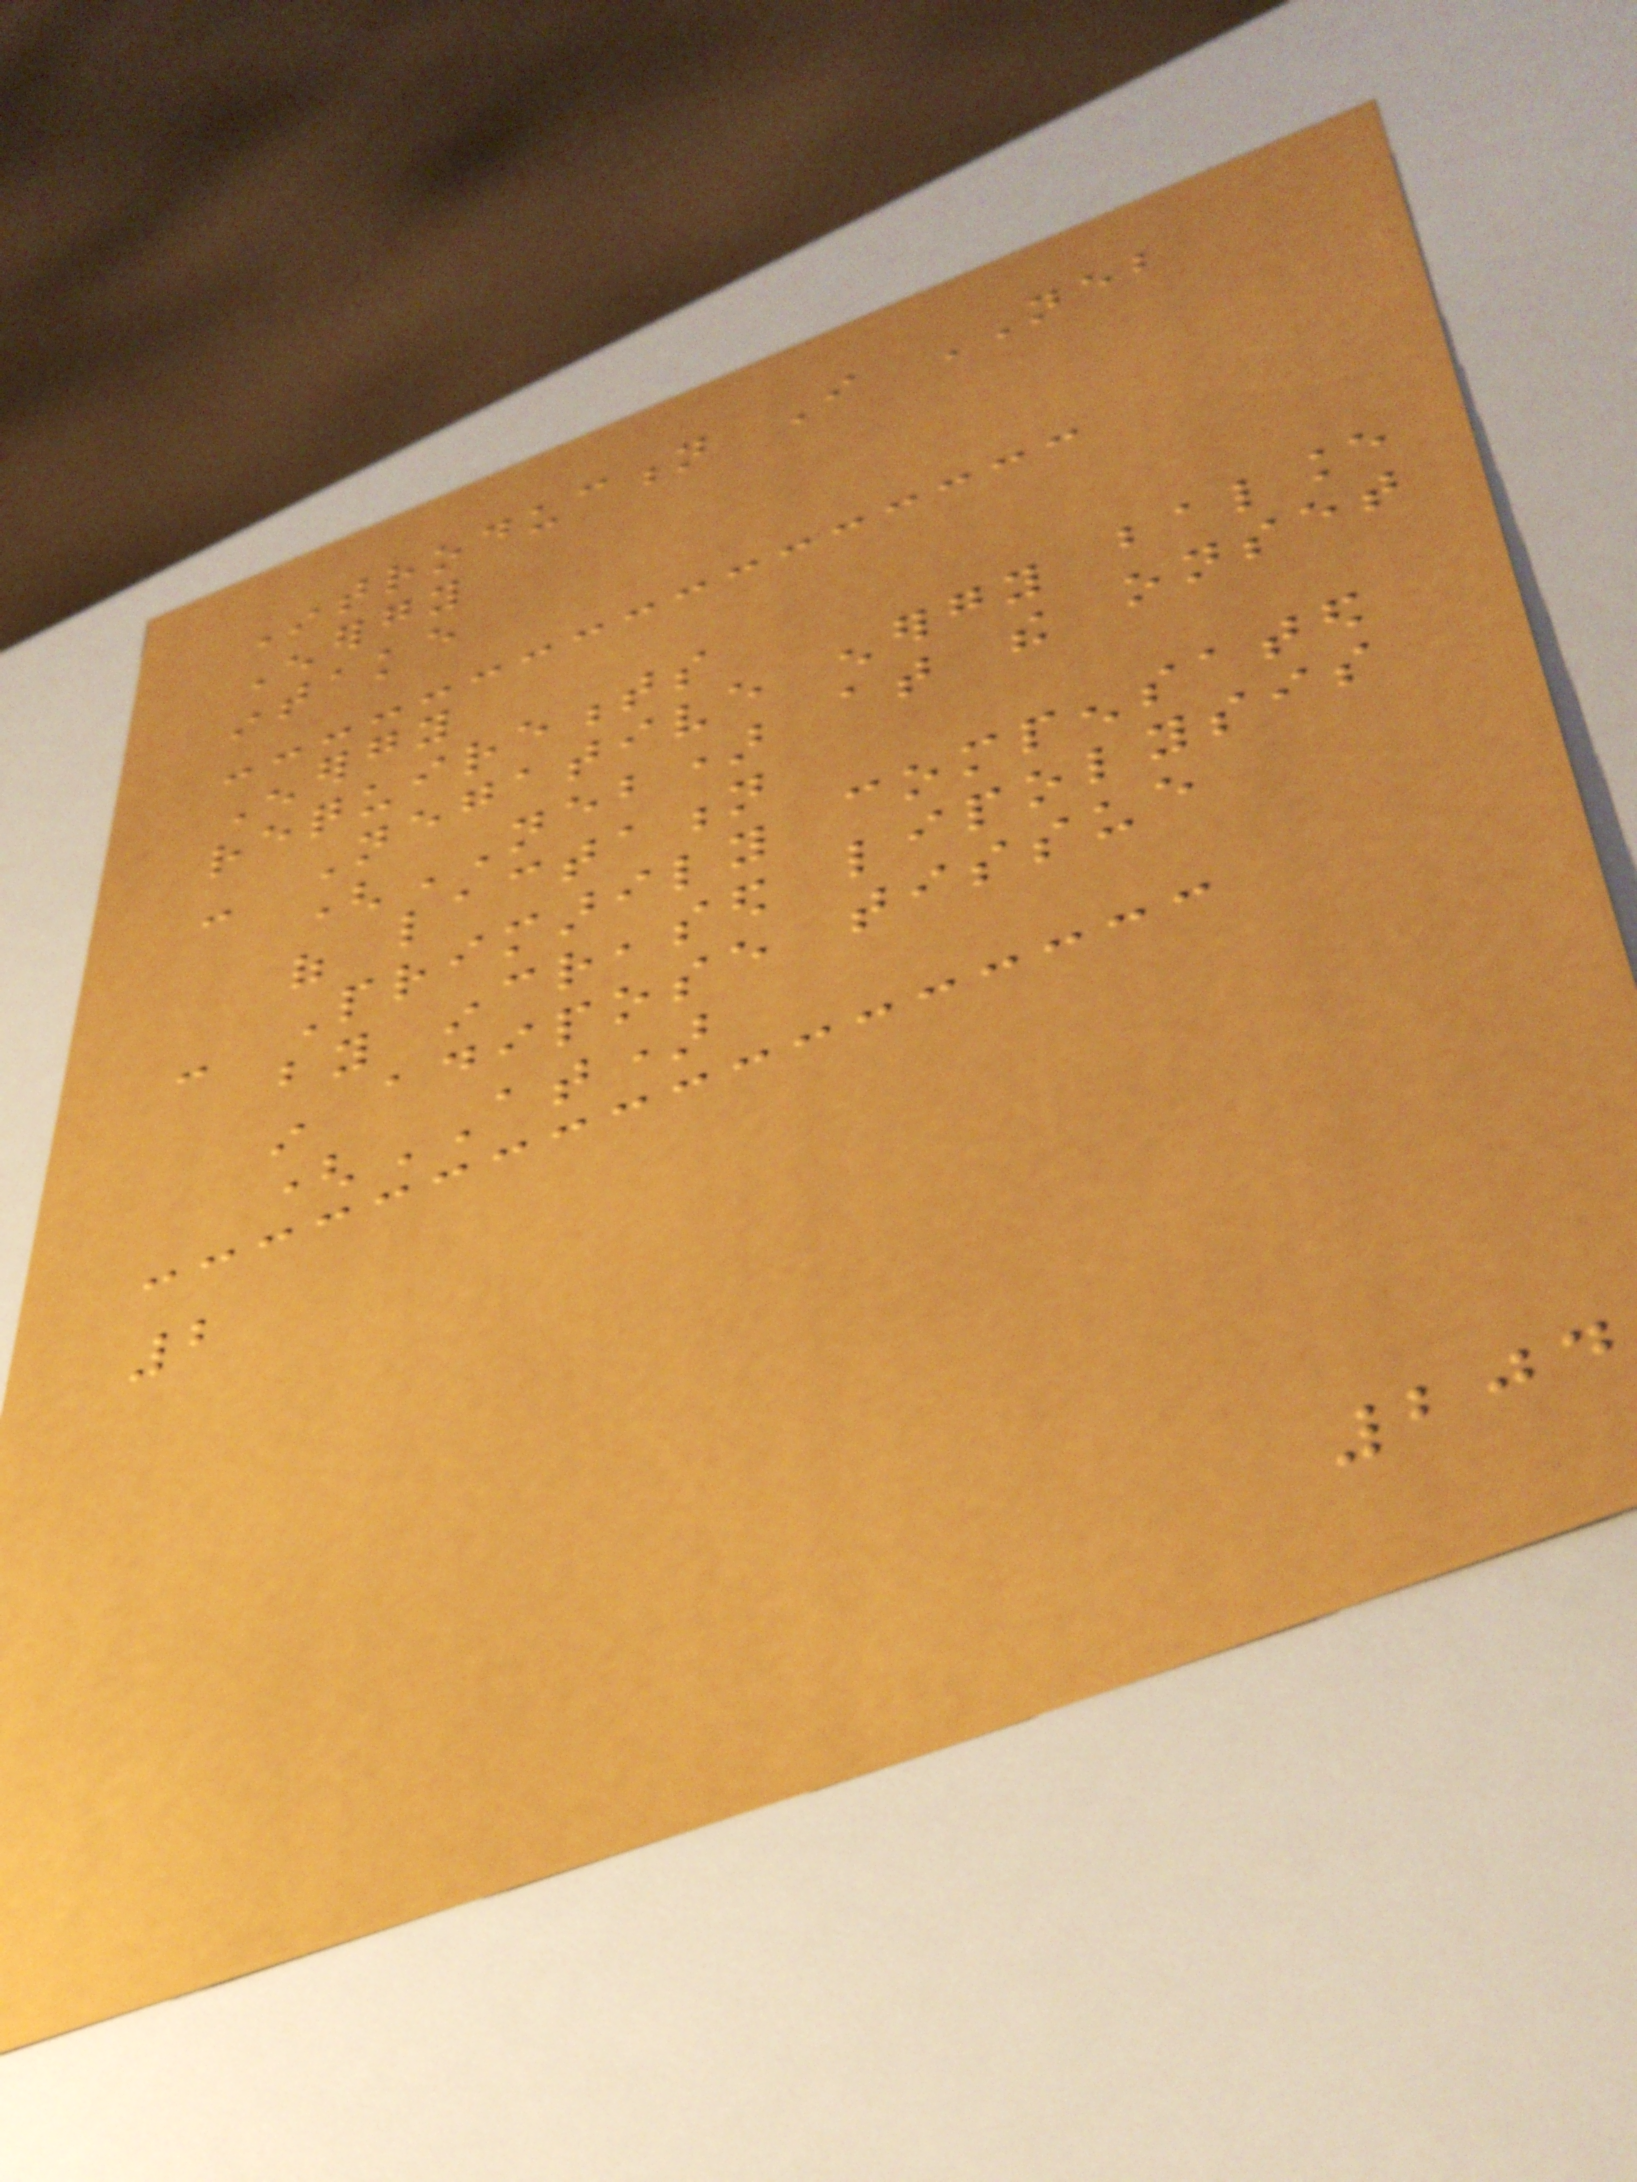Introduction I NEB
Energy
intake
Energy
requirements
- Negative energy balance
(NEB) at the onset
of lactation
- Primarily compensated
by increased lipolysis
in adipose tissue
(AT)
2
204
